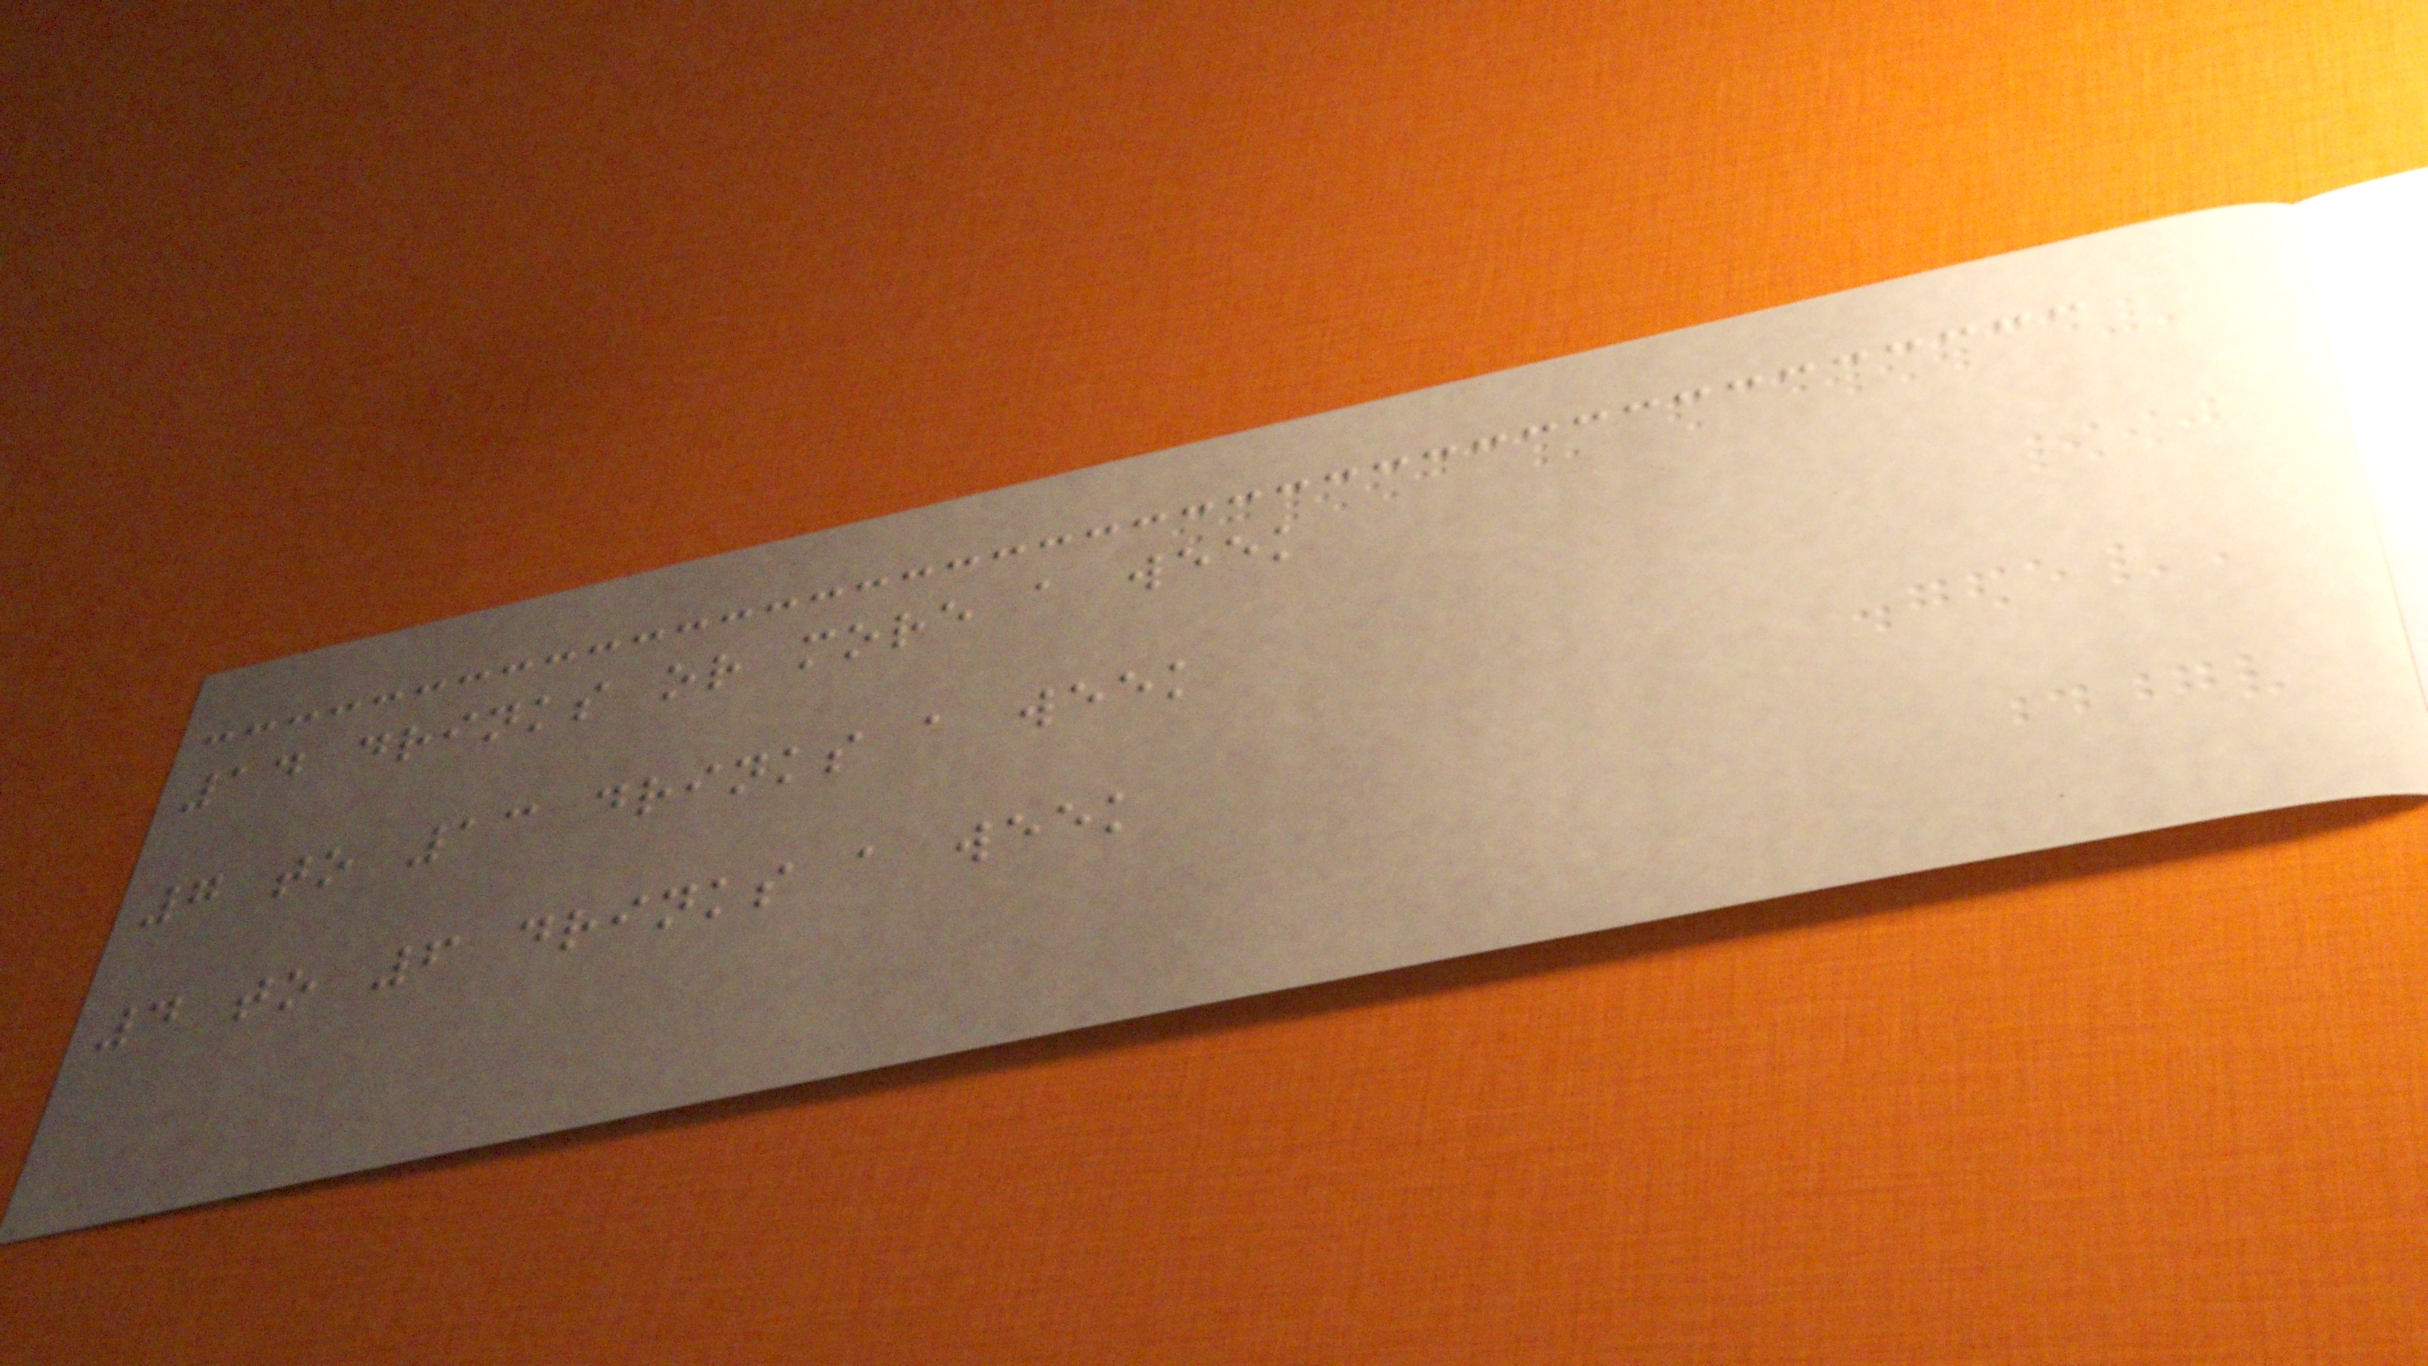14 drinks or more a week
7 to 13 drinks a week
4 to 6 drinks a week
